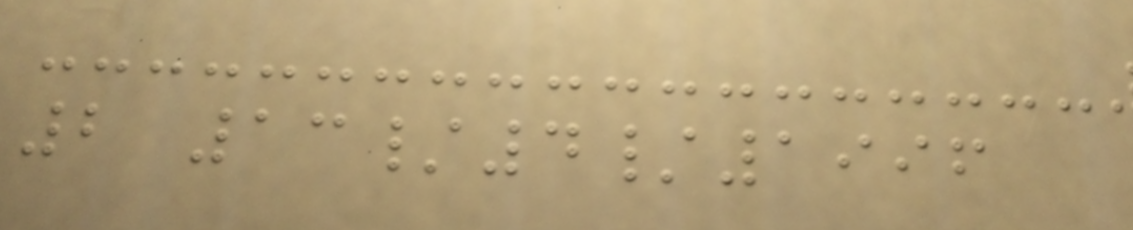2 13/4/1996
